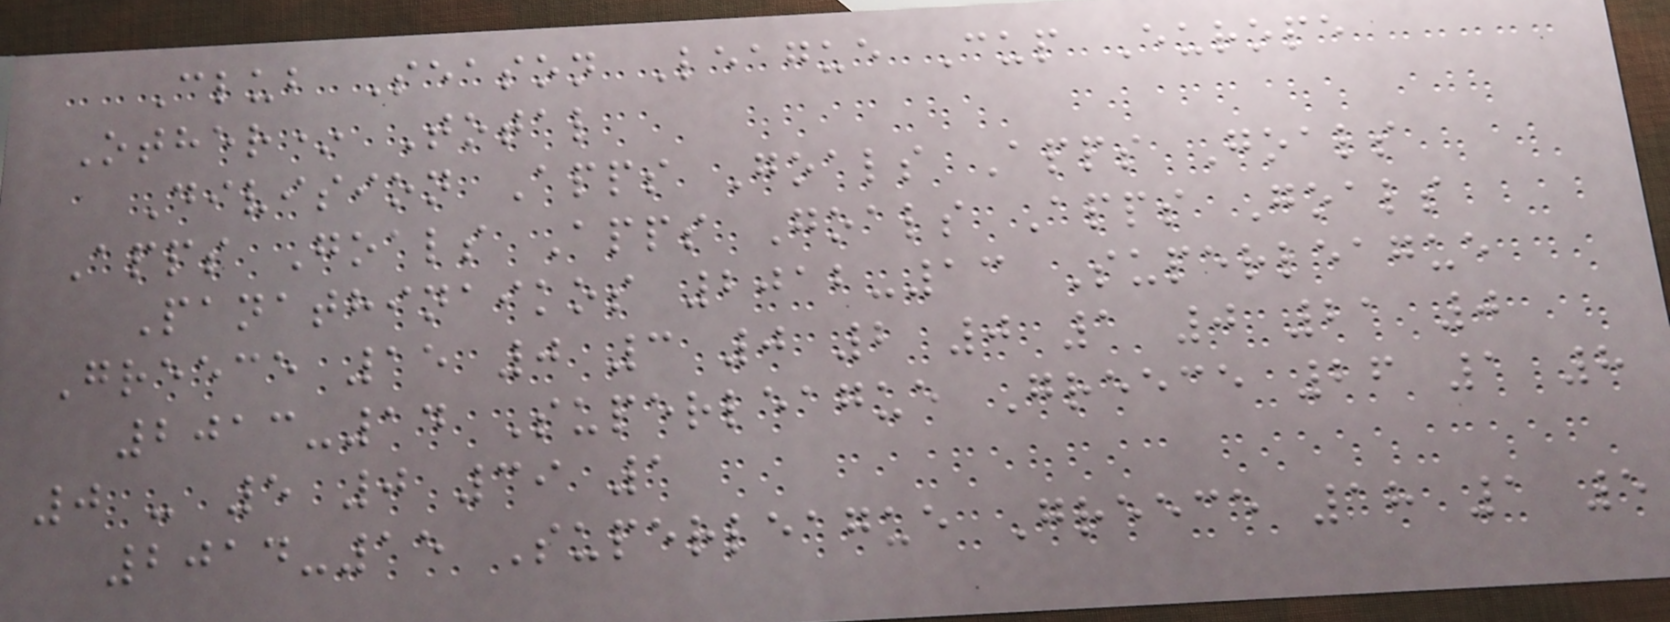Club Season League Cup Europe
Other* Total
Division Apps Goals Apps Goals
Apps Goals Apps Goals Apps Goals
Panathinaikos 2012-13 Superleague
Greece 15 0 3 0 2 0 1 0 21 0
2013-14 Superleague Greece 26 1 8
0 - 5 0 39 1
2014-15 Superleague Greece 18 1 5
